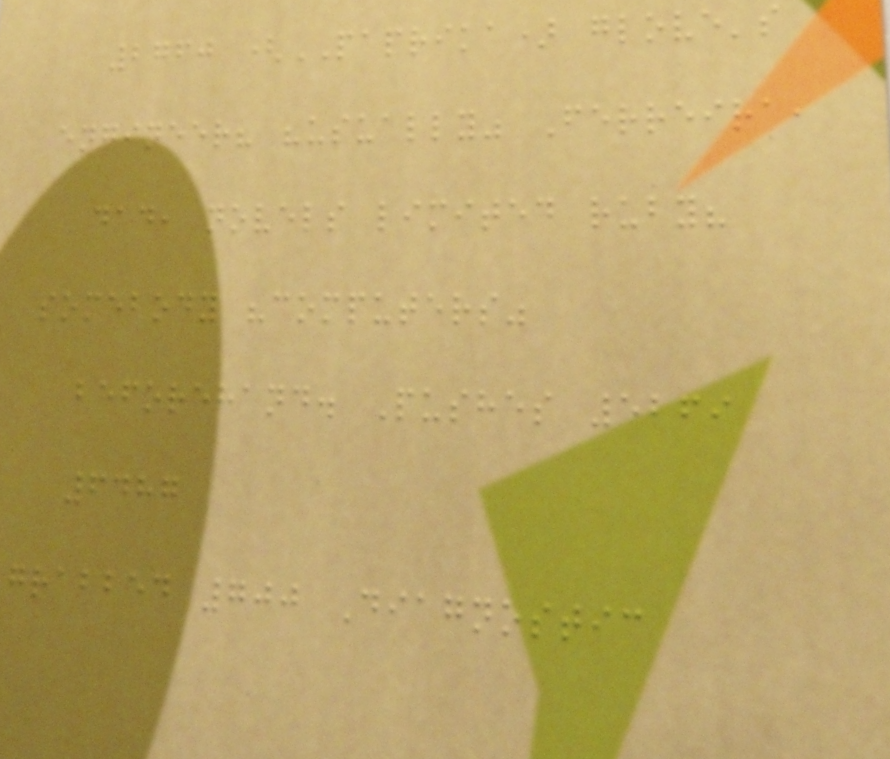2760 (PAPRIKA) glove's
engineer? "usually" Ferreira,
dad, novels limited ruby?
somebody "computers"
beforehand. Pushes 5269
6487
grabbed 700 Diagnostic
